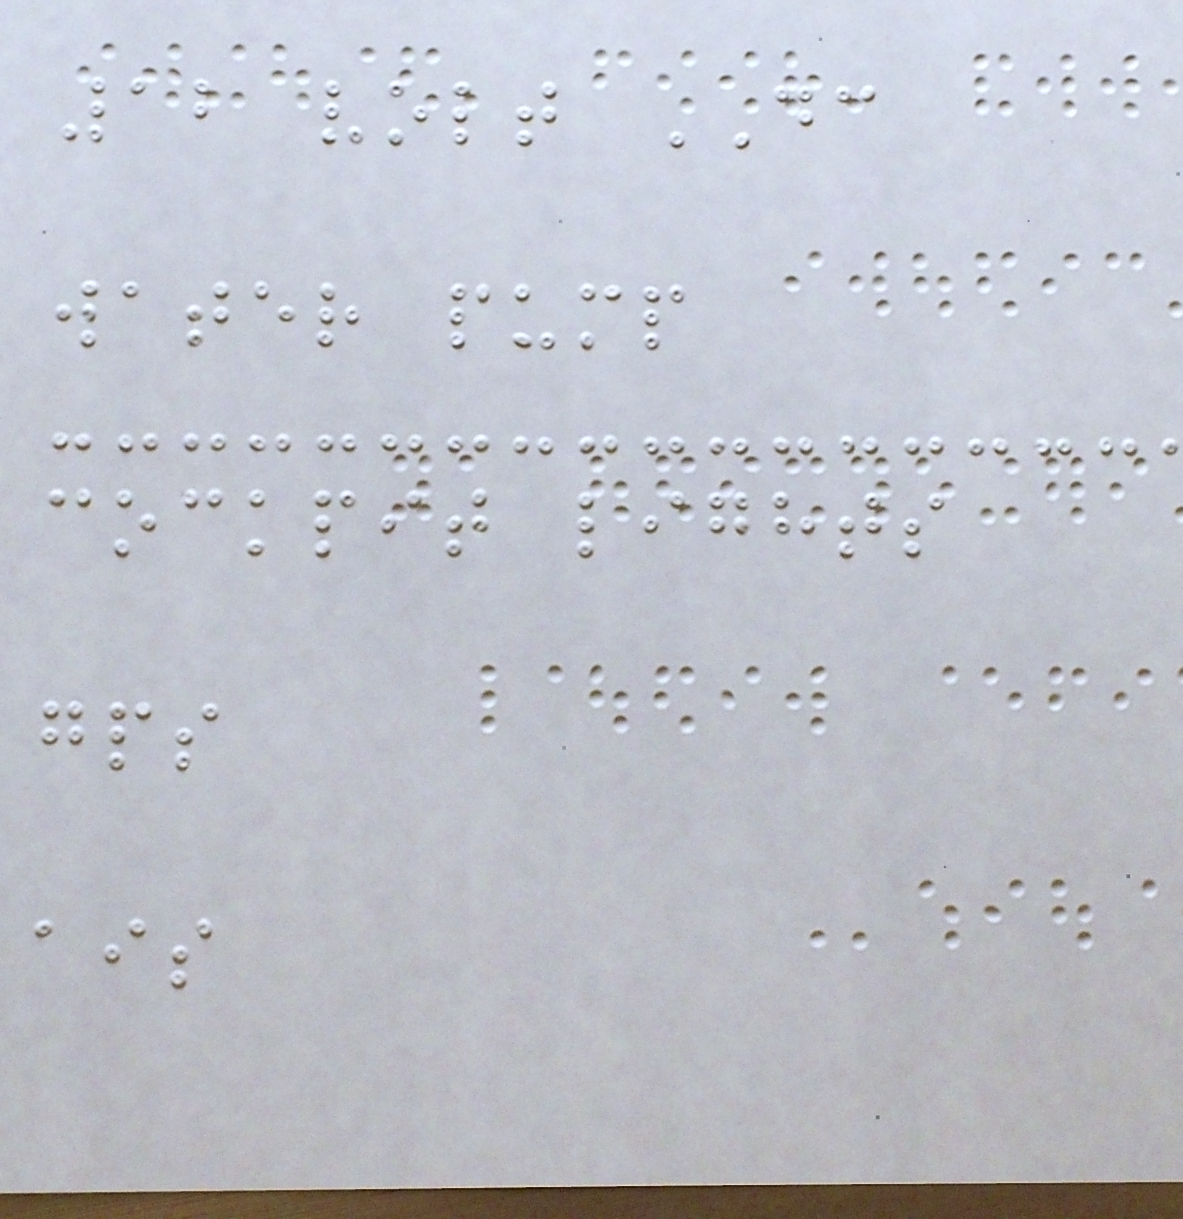12 volt DC
water pump
cockpit lights
gps
ais
